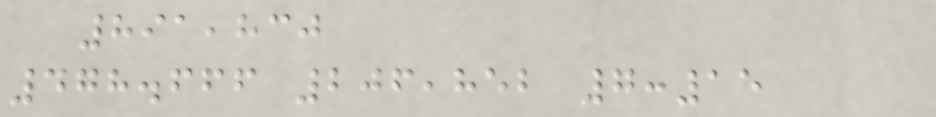891,830
478.666 206,852 7:15
